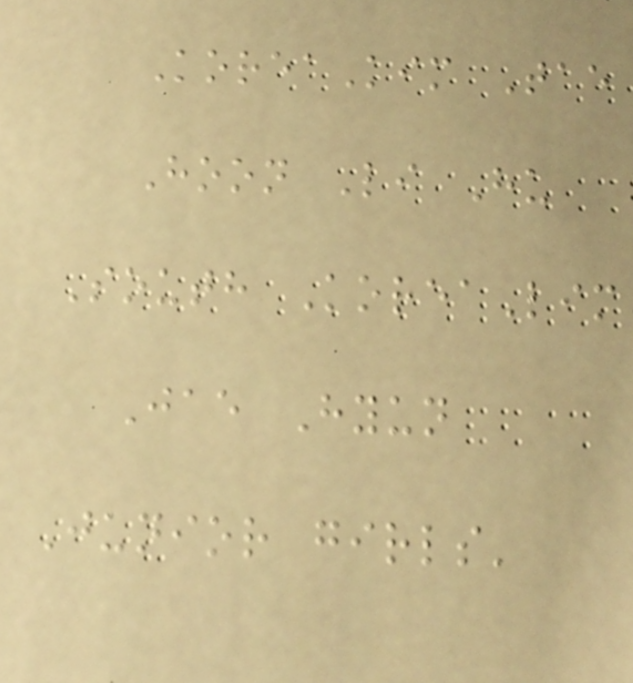KoreaKim Tae
Hoon Li Hu
South KoreaLim
Jae Hyun
Junior girls'
